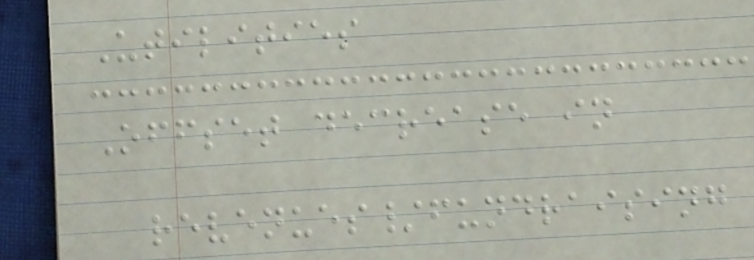Utilities
Offset decrease in
revenues/fundraising
